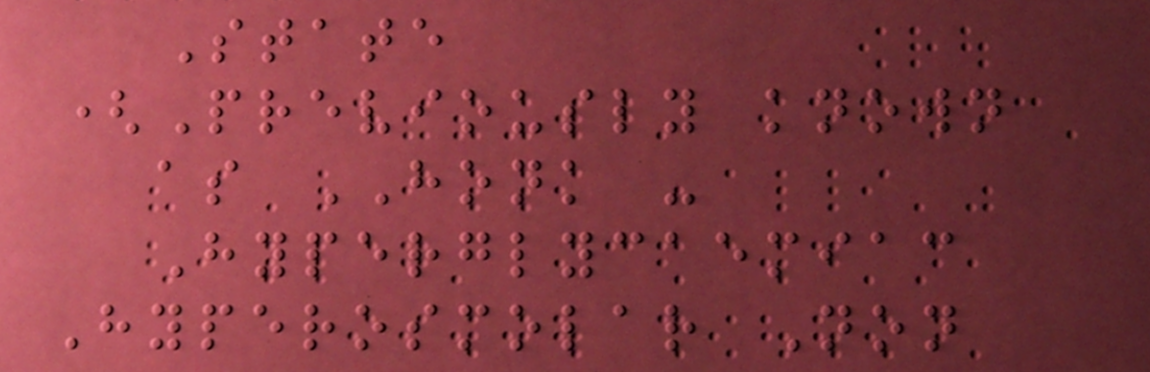State
(Previously known
as HONK -
Hyperglycaemiac
Hyperosmolar Non
